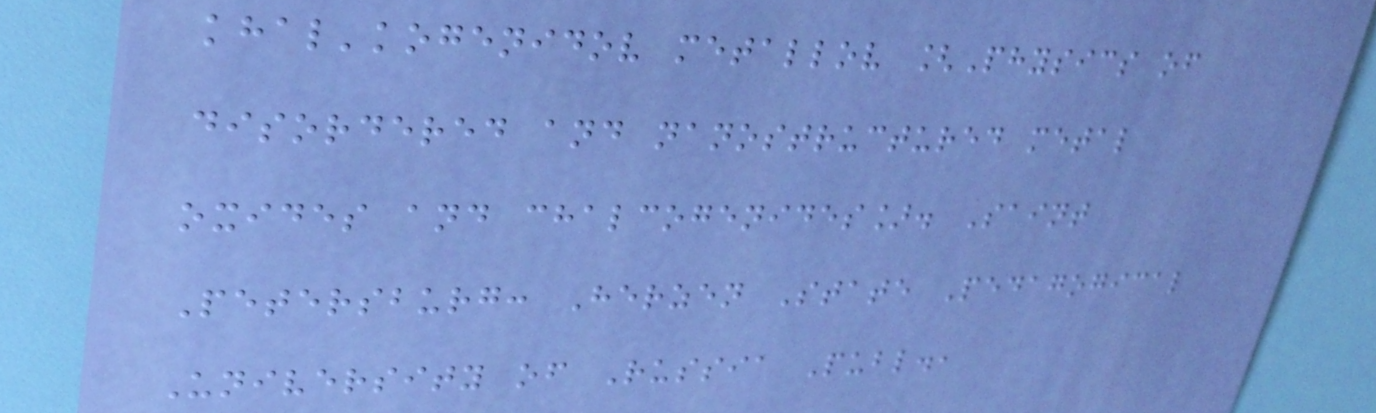khal'kogenidov metallov [Physics of
disordered and nanostructured metal
oxides and chalcogenides]. Saint
Petersburg: Herzen State Pedagogical
University of Russia Publ.,
